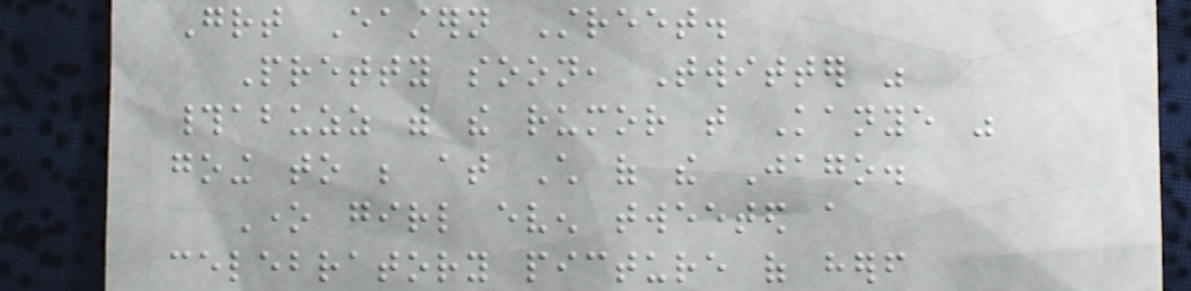Great Eastern Street.
Pretty soon, Twitter was
#abuzz with the rumor that Kanye was
going to be at Child of the Jago.
One girl even tweeted a
celebratory picture of herself
